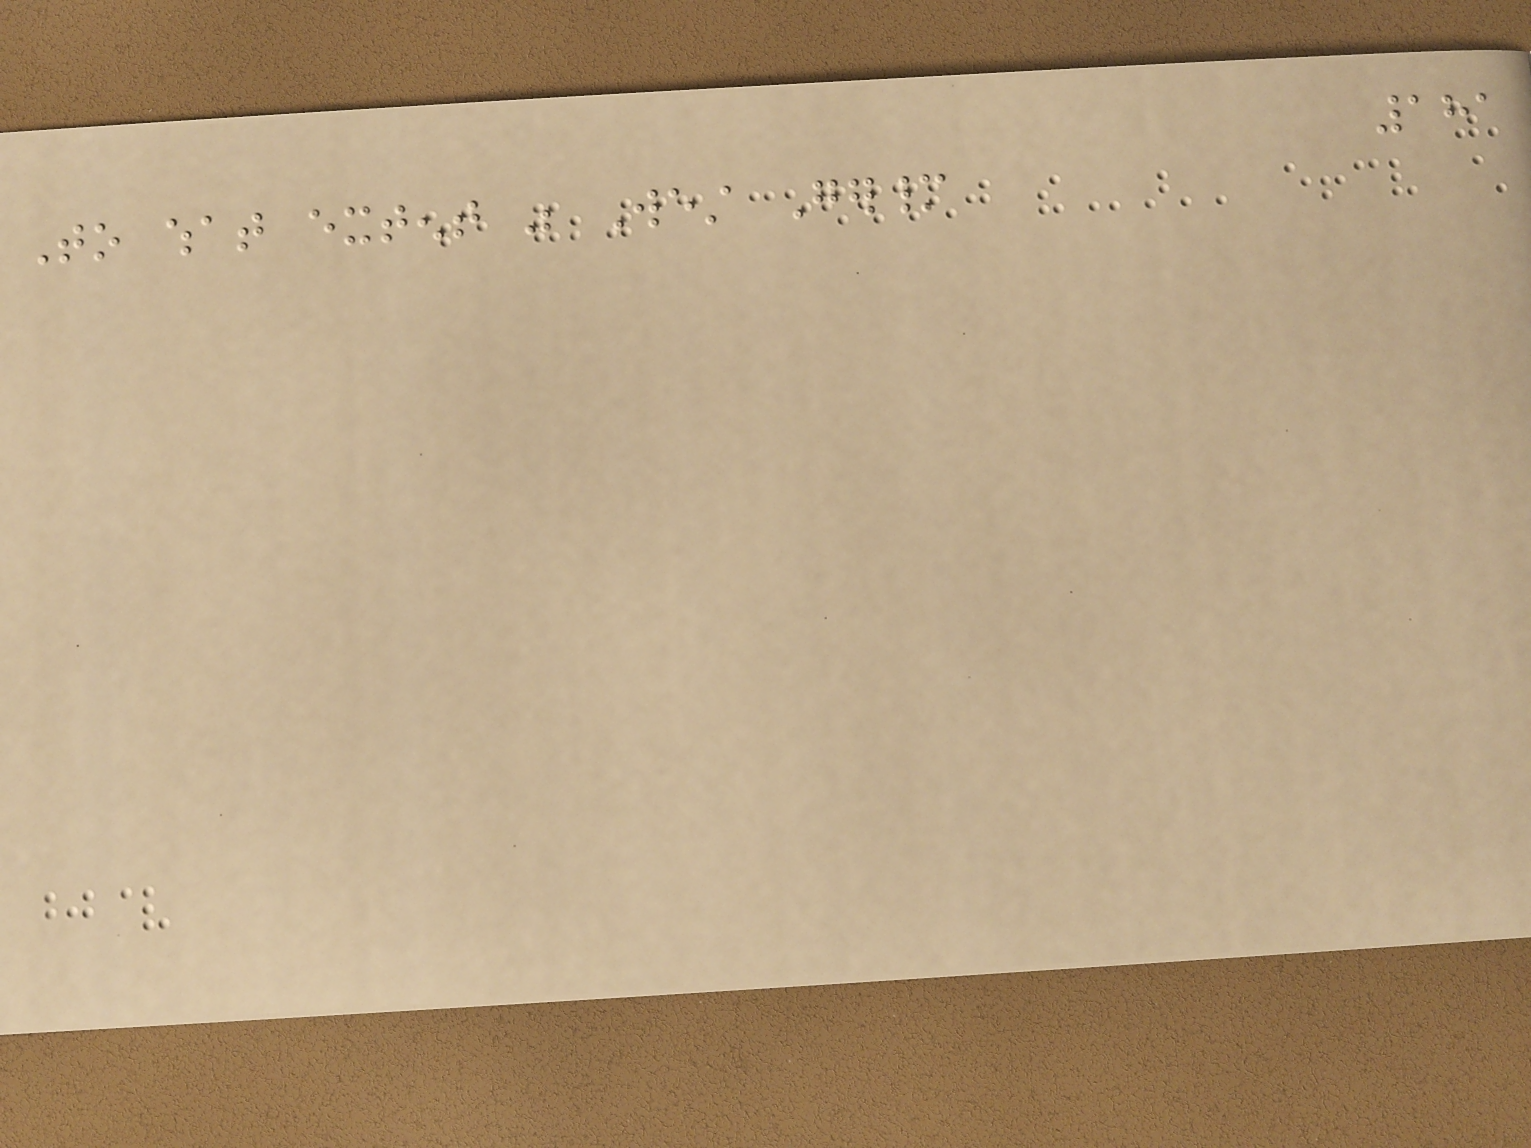181
To what extent was West Germany
